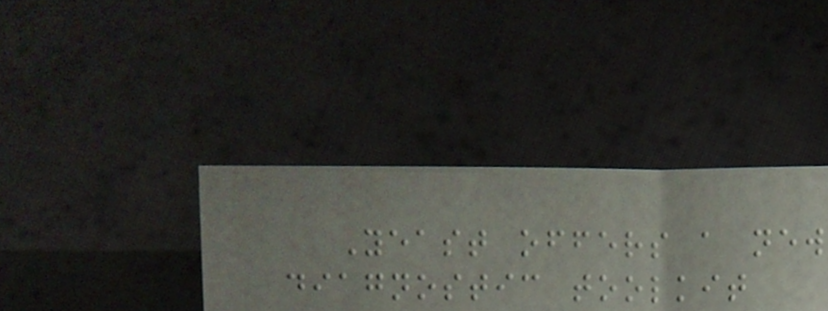Yeast offers a new
diagnostic toolkit
